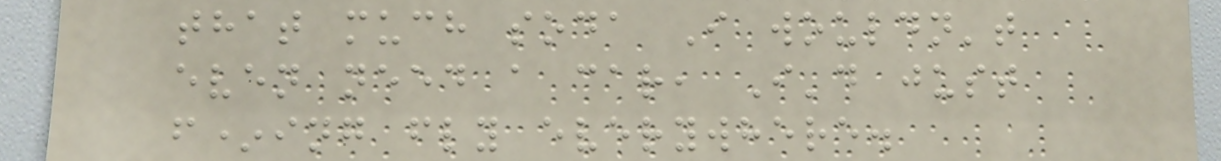that much soda I wouldn't
even need a car, I'd just
f*ing fly everywhere.
